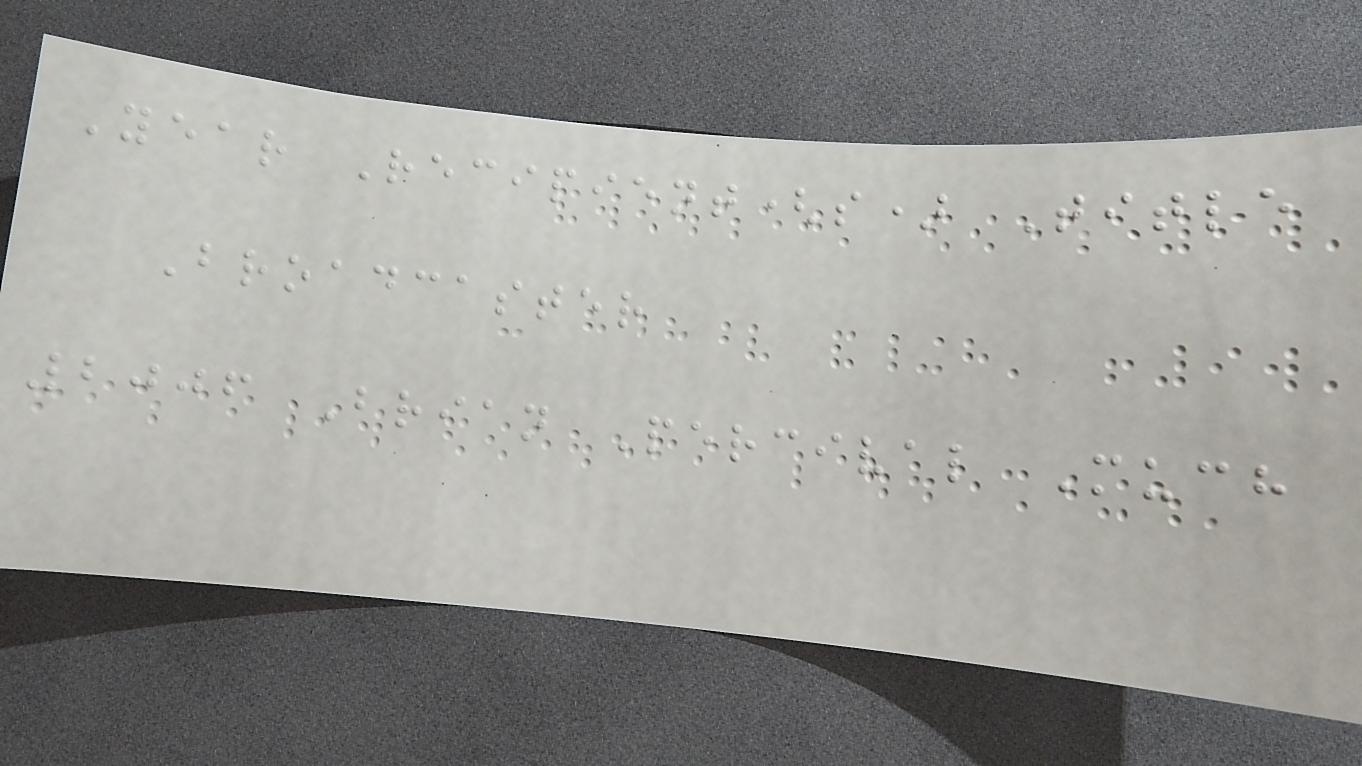Year Recipient(s) Title
Broadcaster
2006 Brian Percival Much
